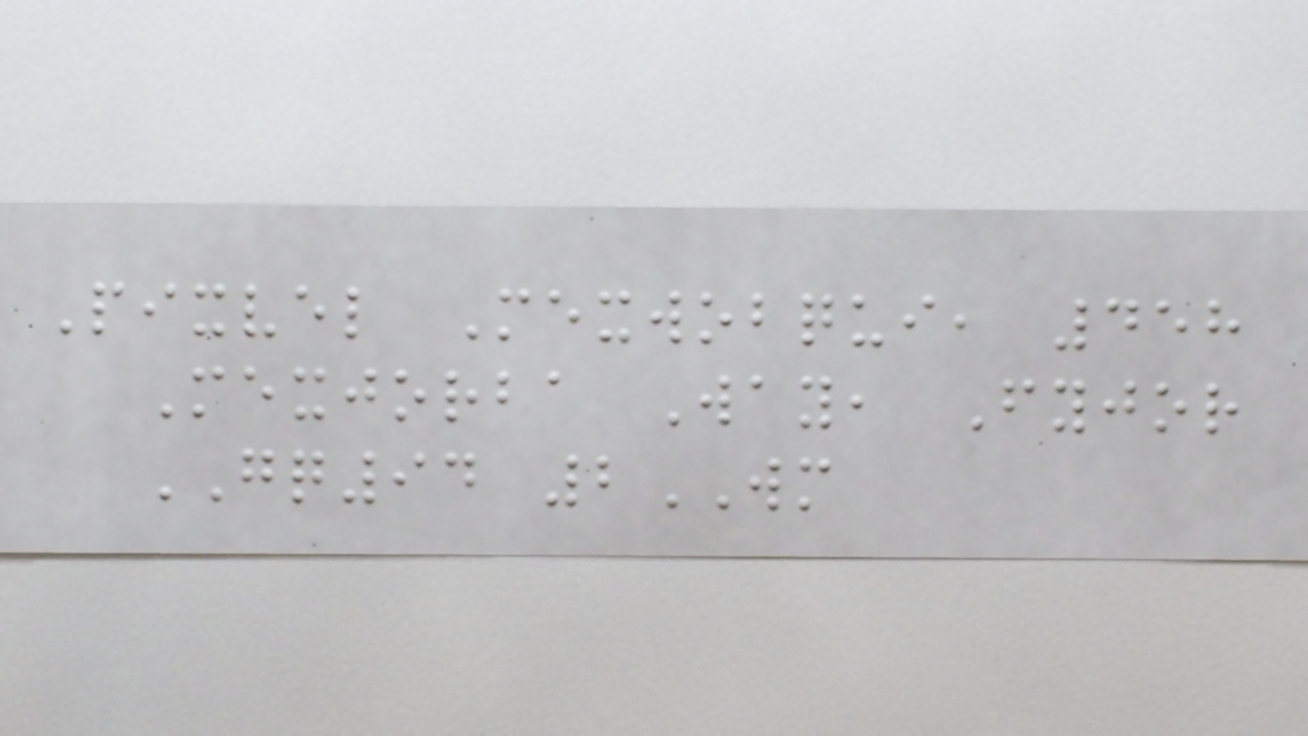Pixvel Mexwobqui, 458
Mexjorba Way, Fyjor
GQ94 2WM
